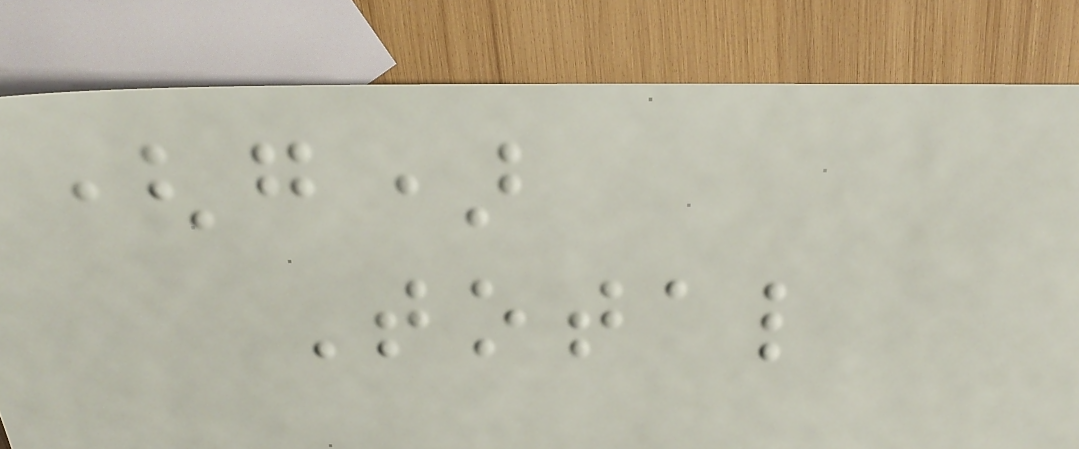(g)
Total
